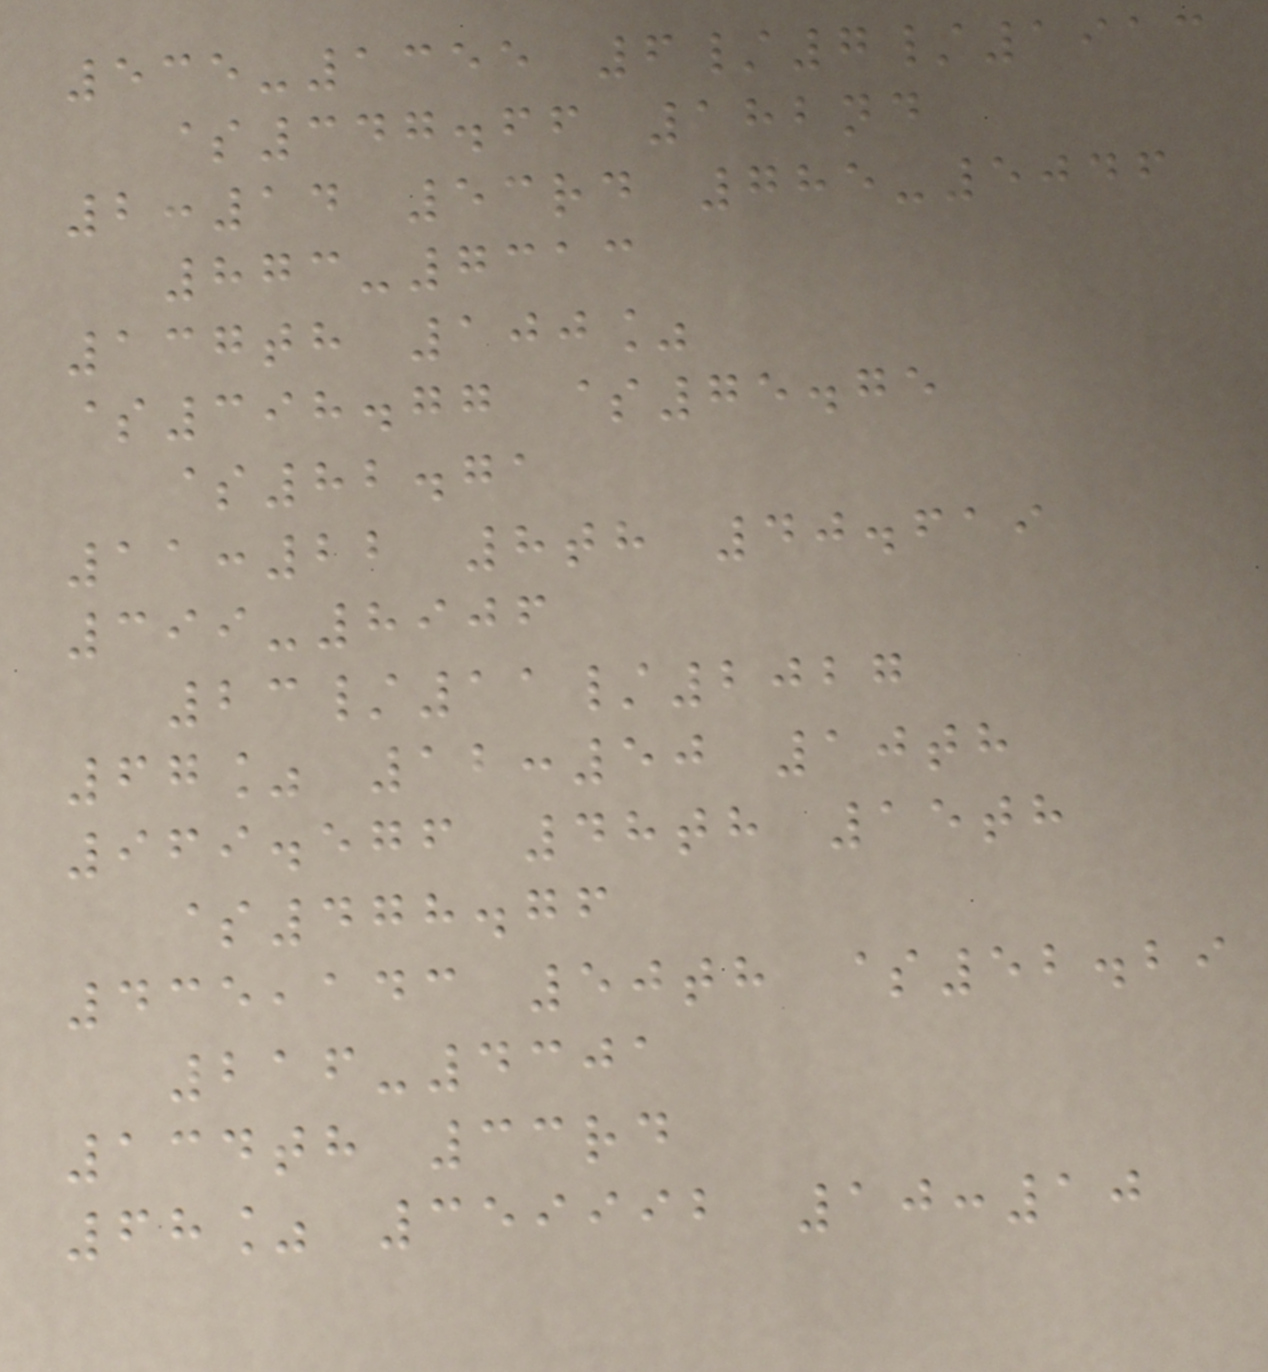535-1355 6/7/1913
$347.66 182nd
2:14 53rd 785-5046
873-7313
137th 100%
$398.77 $75.75
$82.71
11:22 8th 40.619
399-8906
23/11/2027
67% 12:50 10th
969.576 48th 15th
$478.76
435,143 50th $52.29
216-4301
134th 33rd
68% 359992 10:10
